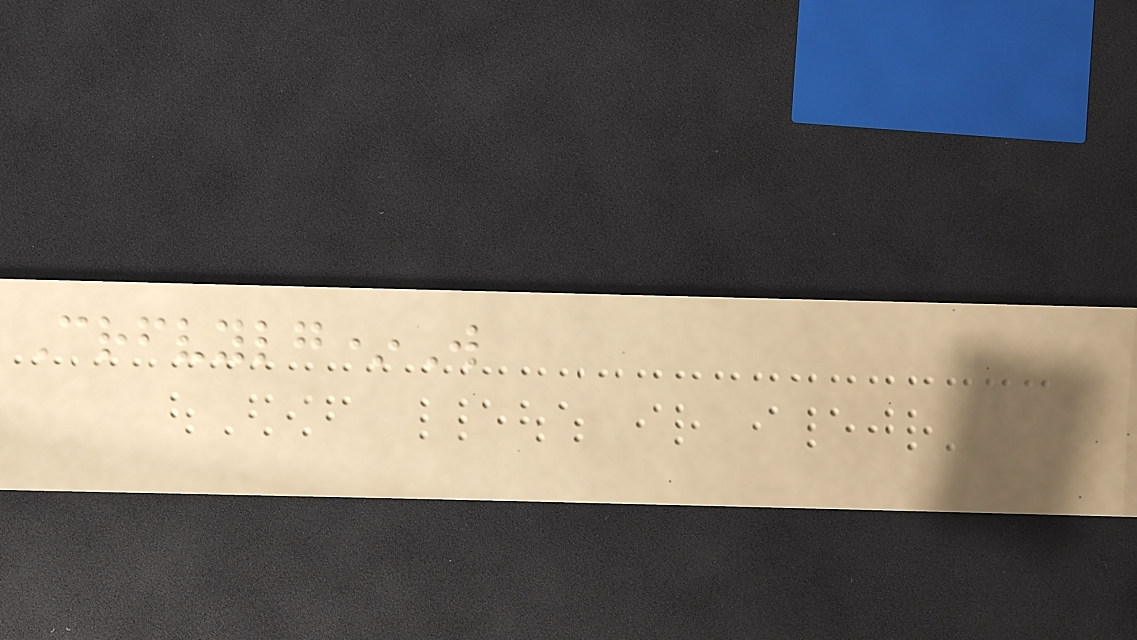Crfvylg*W
